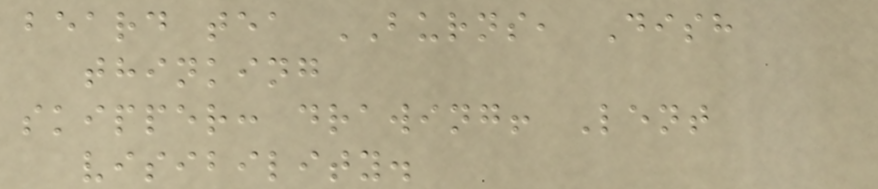beard tea BURNS, Dish
thinking
skipper: drawing! Lent
visibility.
